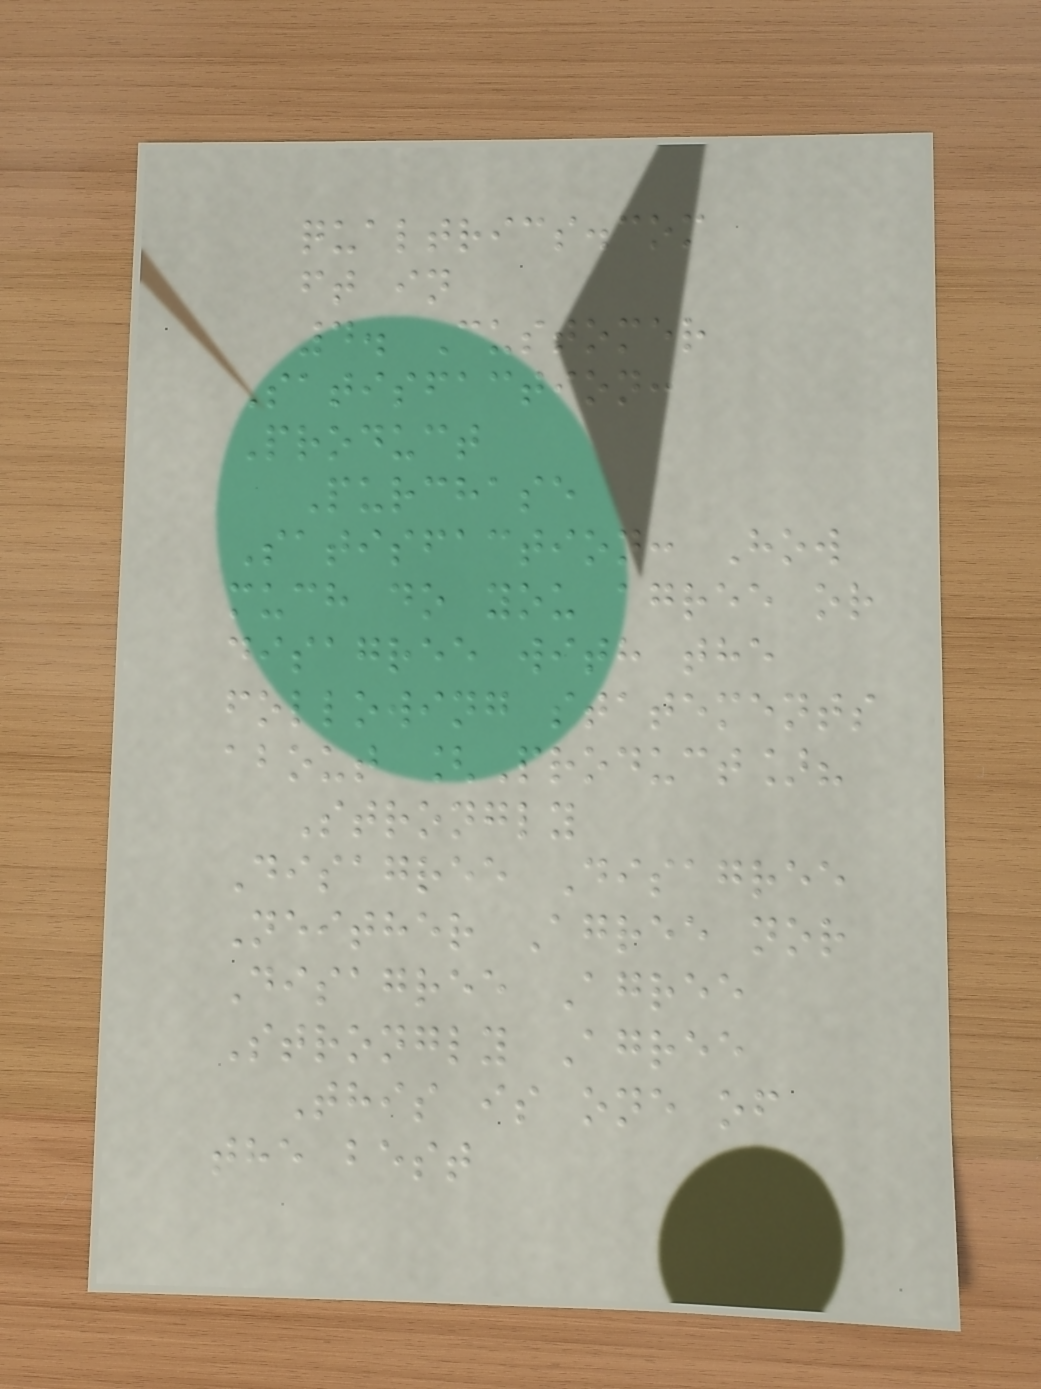qualtrics.com
ft in
4. Customer
Satisfaction:
Product
Purchase
Satisfaction: How
much do you agree or
disagree with the
following statements
about [Product]?
Strongly
Disagree Disagree
Neither Agree nor
Disagree Agree
Strongly Agree
This is one of
the best
